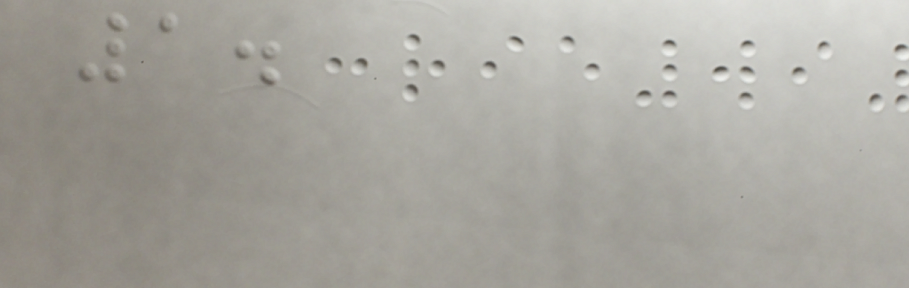1.
